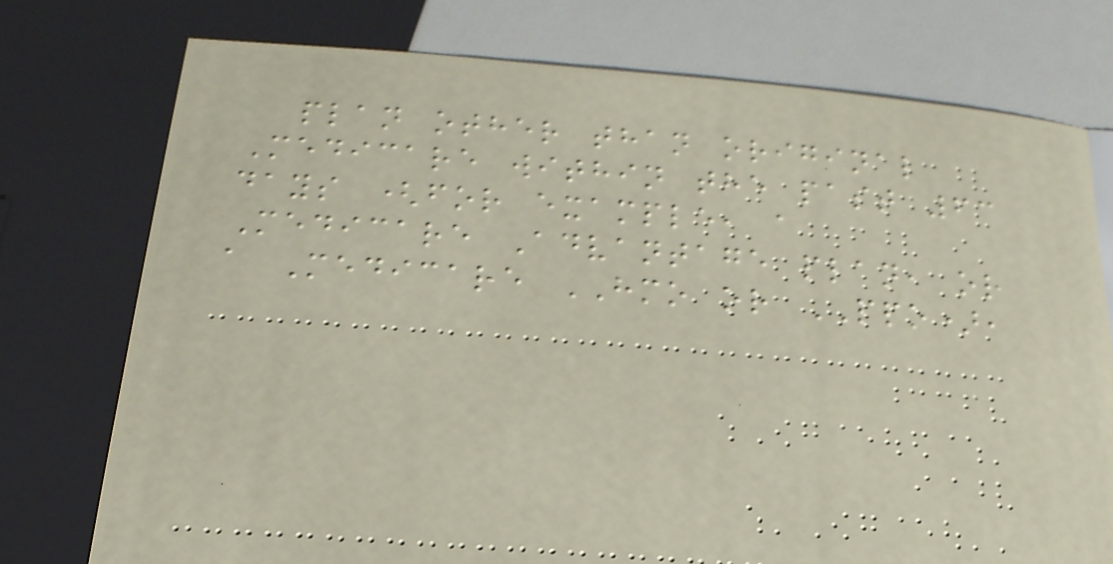plan other than original
Medicare within the past 63
days (for example, a
Medicare Advantage plan, or
a Medicare HMO or PPO),
